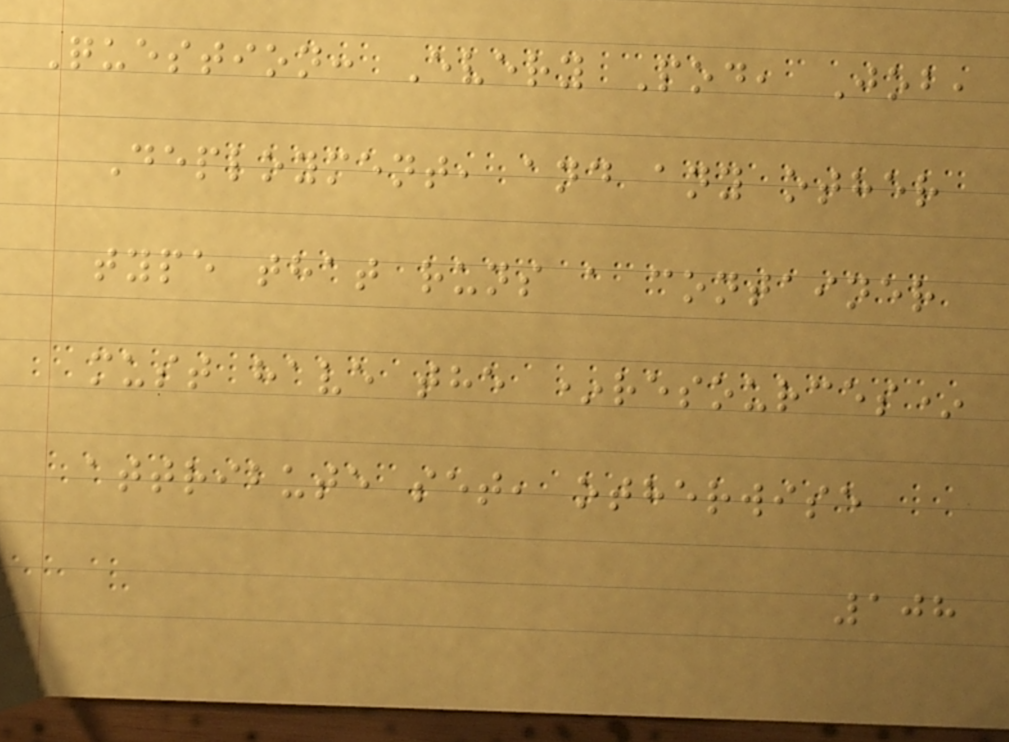Question: Every Pod, Job,
Deployment, and any other
type that runs a container
must have the *resources*
attribute set, otherwise
108
